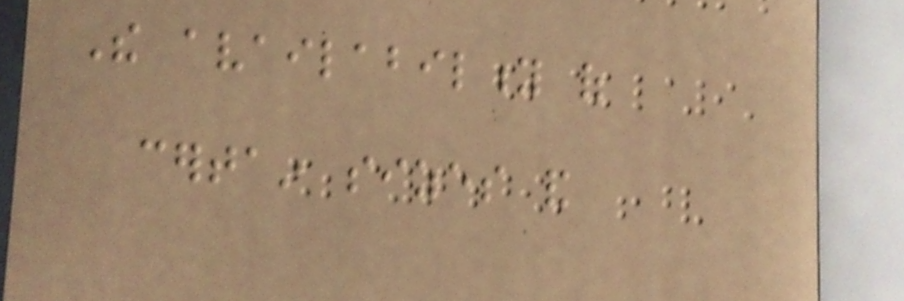The availability of
certain sizes and
